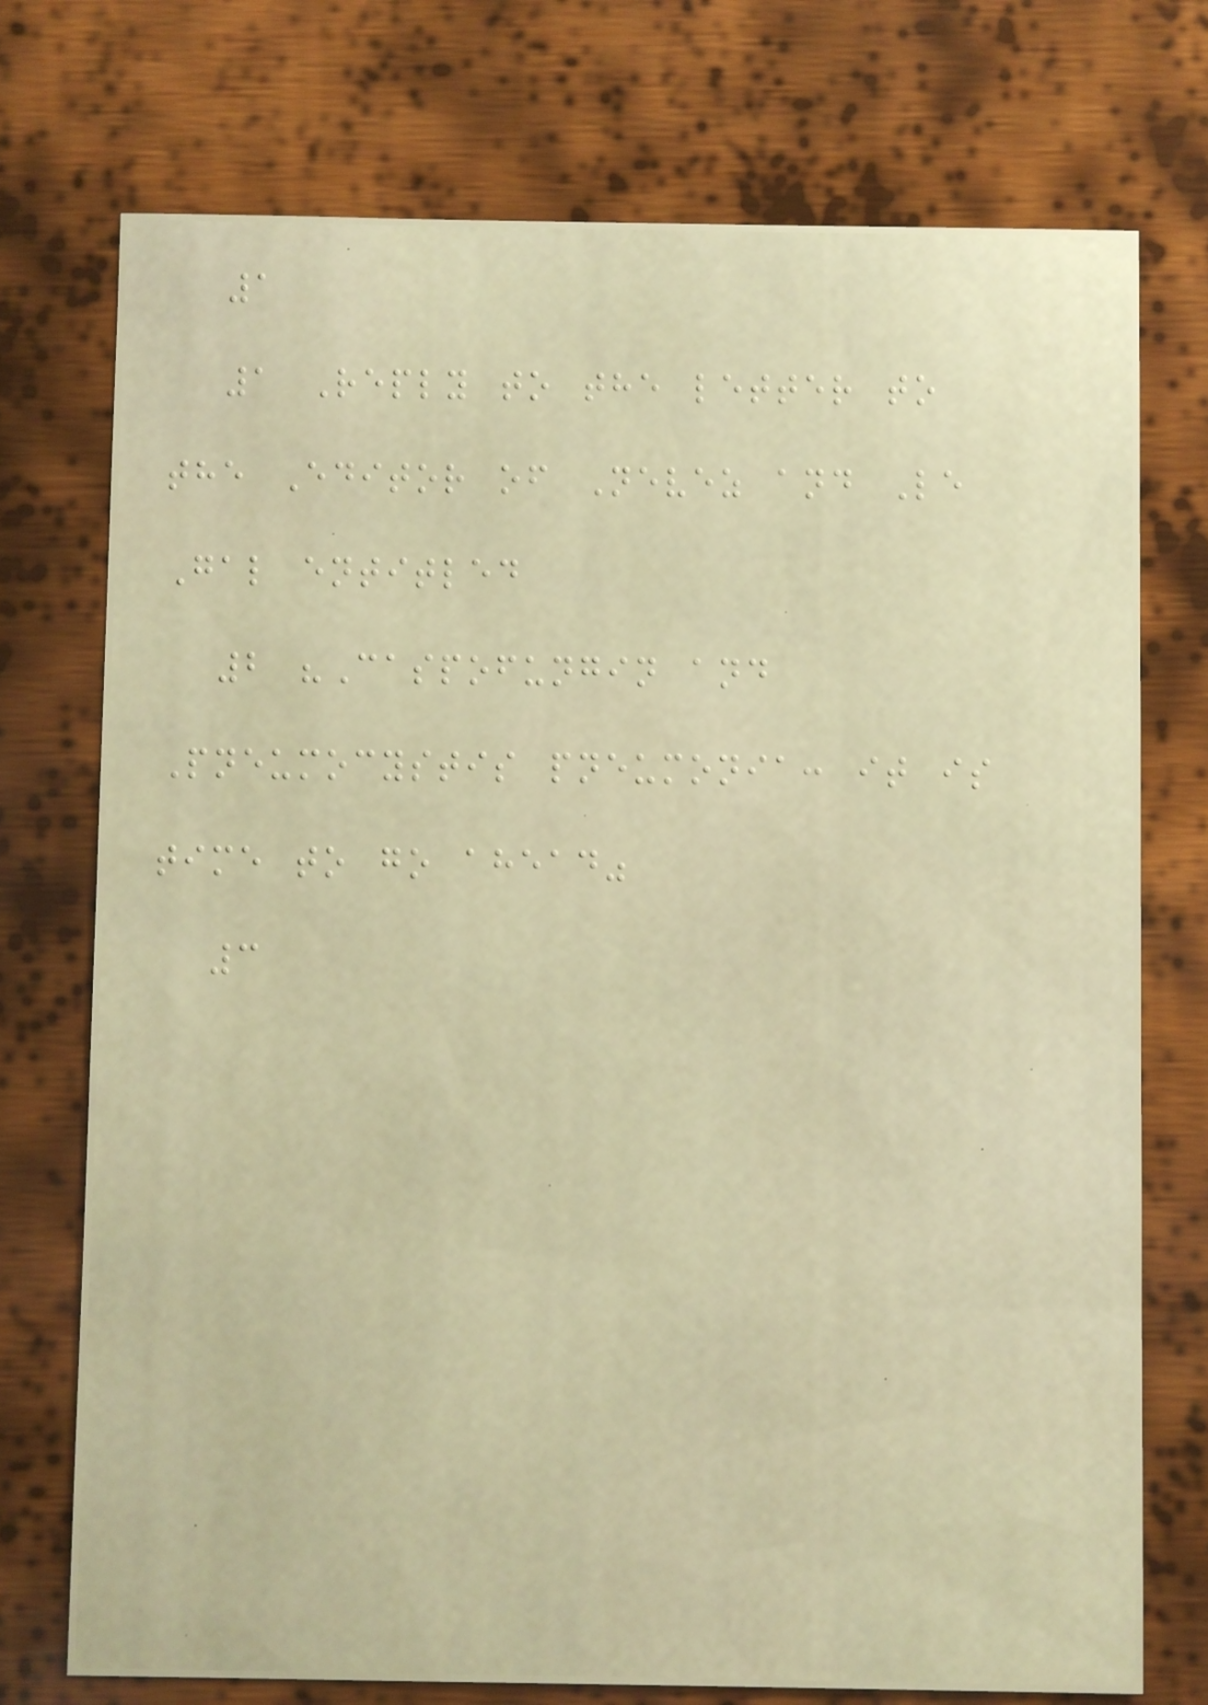1
1 Reply to the letter to
the Editor of Nevez and Le
Gal entitled
2 "Caspofungin and
Pneumocystis pneumonia: it is
time to go ahead"
3
